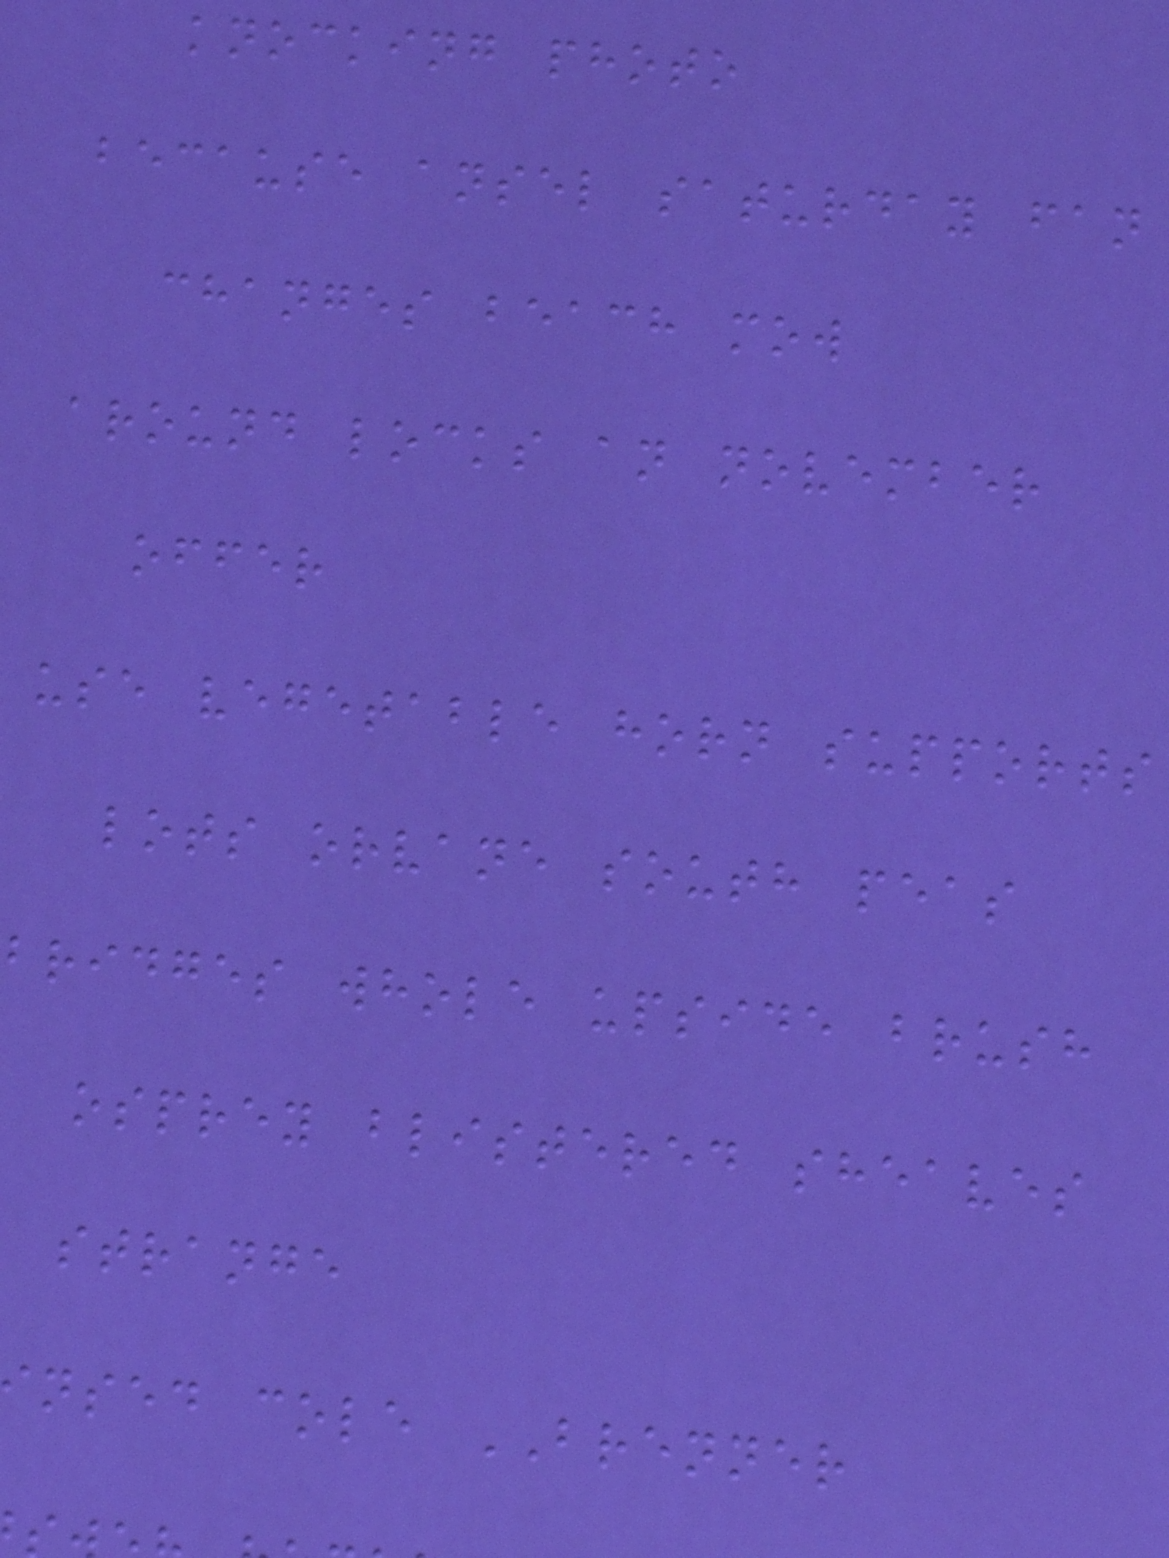knocking photo
because ansel saturday fan
changes beach mow
around locks an november
offer
use vegetable horn supports
lots orvane south peas
bridges whole upside brush
osprey blistered sheaves
strange
nsed cole BRENNER
